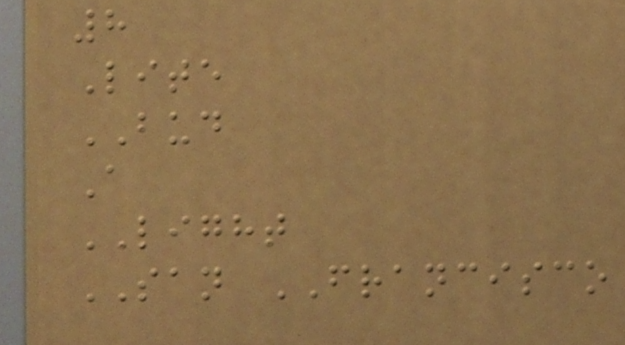8
Lite
BUD
A
LIGHT
SAN FRANCISCO
